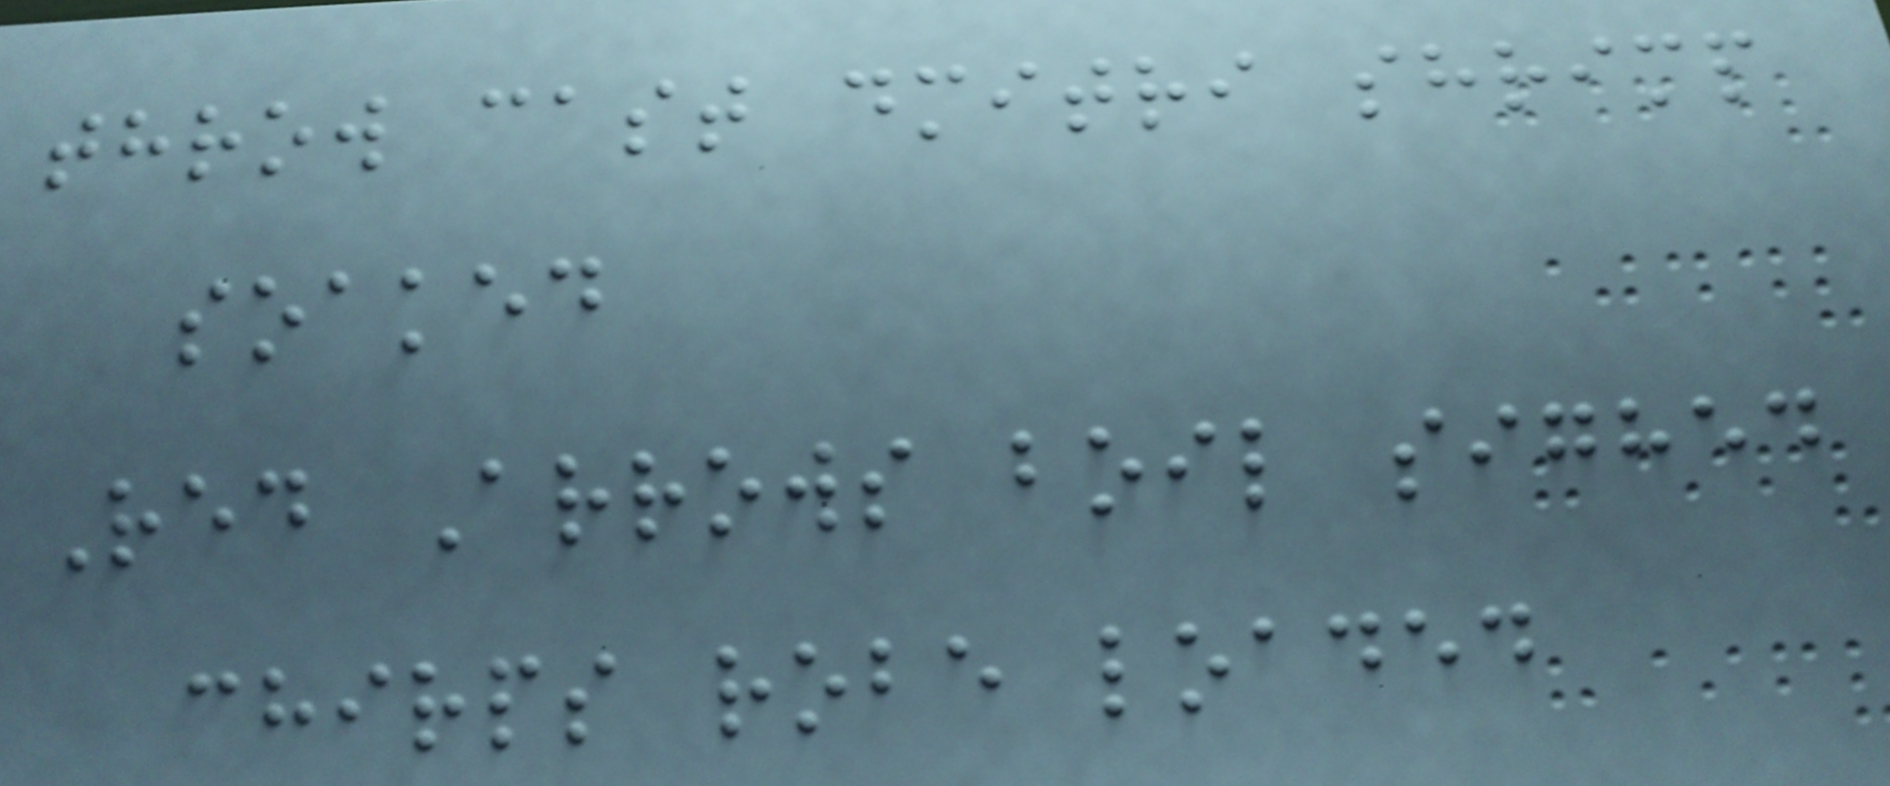throw cast dmitri shrimp
soaked
Red Arrows boil sighed
chirps robe loaded
